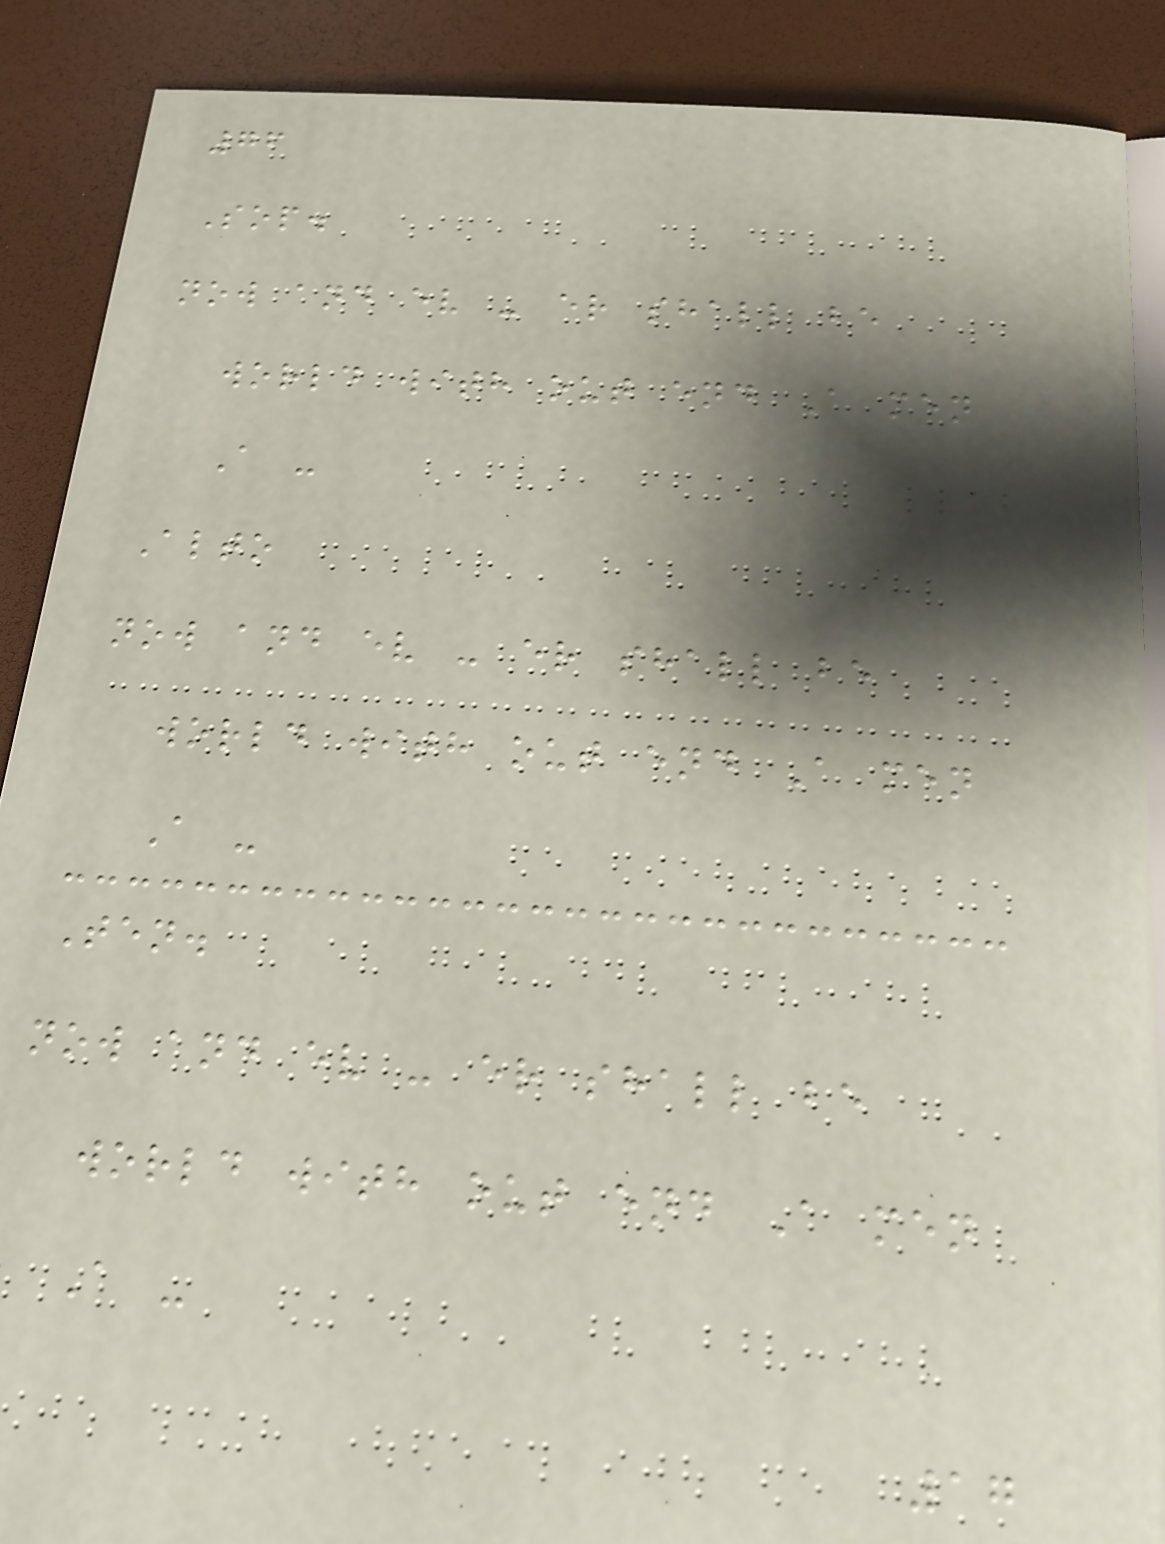76
Sop.
now and ev - er shall be
world with out end A men
A -
Alto
now and ev - er shall be
world with out end A men
A -
Ten.
now and ev - er shall be
world with out end A men
A -
17
